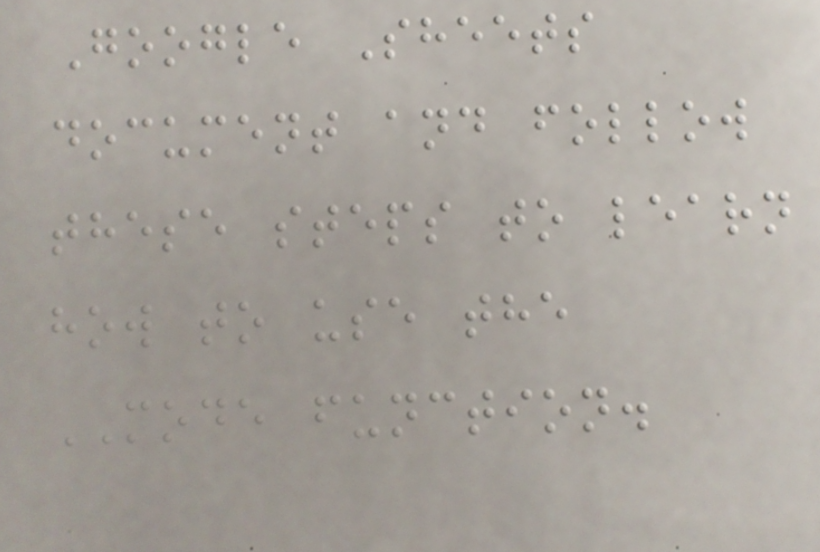Google Sheets
document and follow
these steps to learn
how to use the
MODE function.
